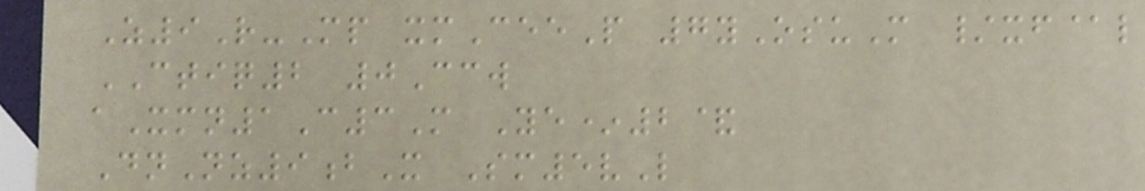Z9R-Mp xmCeeP 7yOsuM /xf@l
CTIQ2 0Ccw
aXmn1C3M Ye*2&
DnNz9bX Sm5vL
